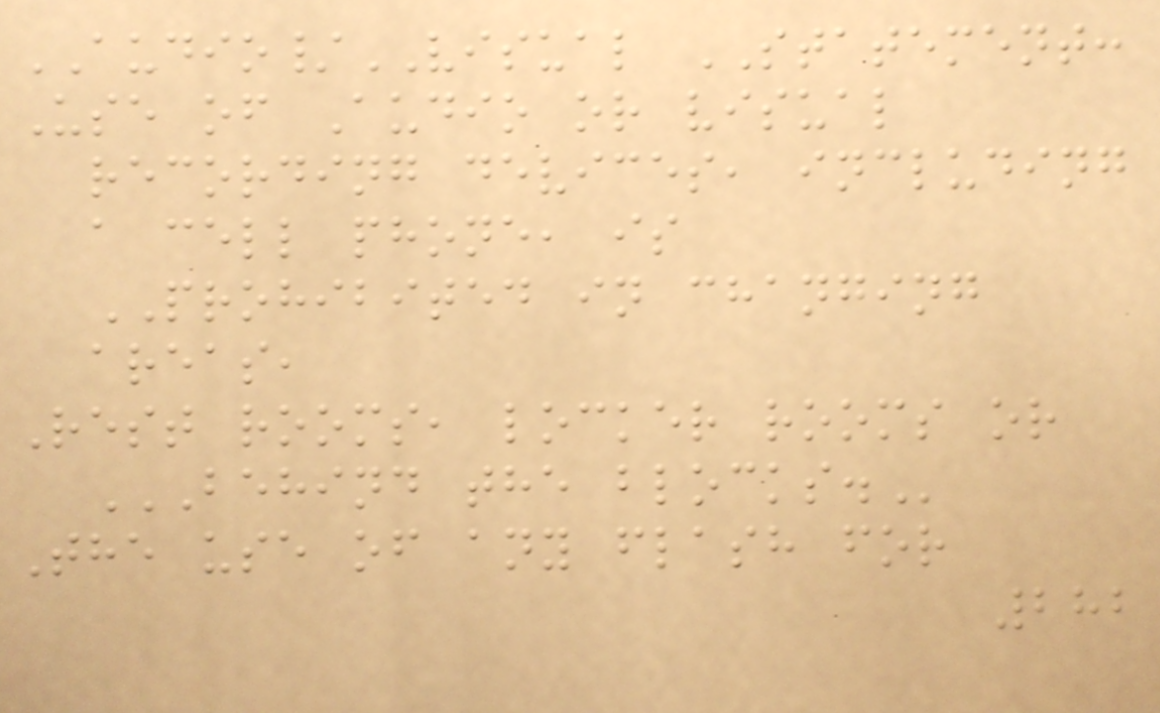AUDIO/VISUAL STATEMENT:
Use of Audio or visual
recording devices, including
a cell phone, is
PROHIBITED in changing
areas,
Rest rooms, locker rooms or
BEHIND THE BLOCKS.
The use of any flash for
282
